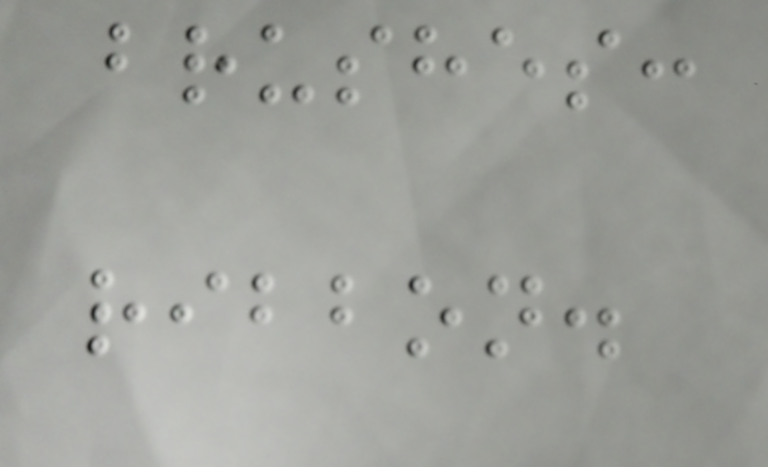brushes:
ribbon.
